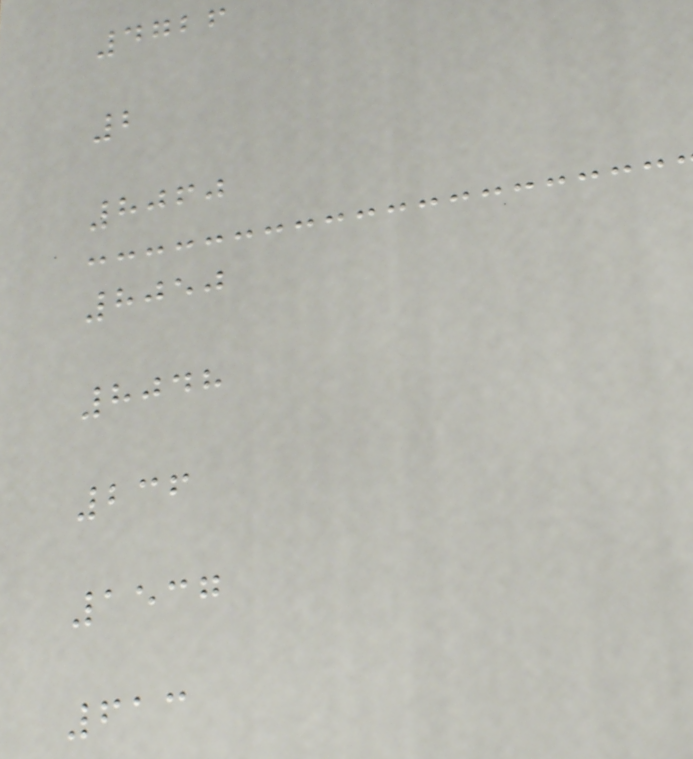4726
2
8060
8050
8048
236
1537
613
